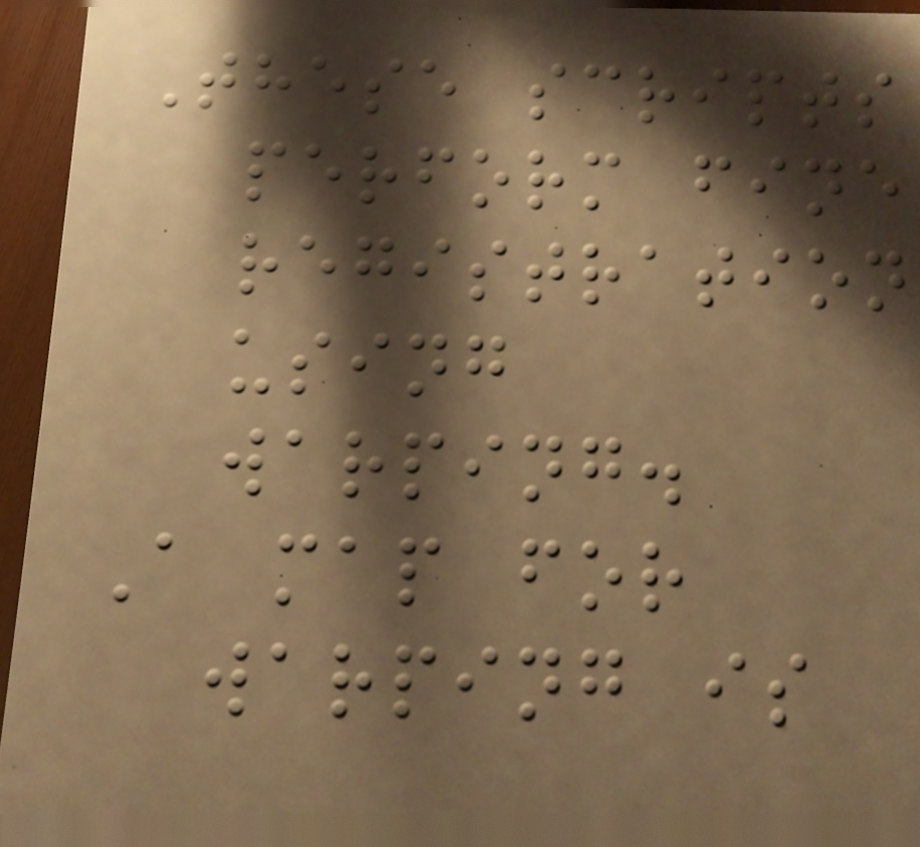These scripts
perform fine
registration
using
warping.
A map for
warping is
